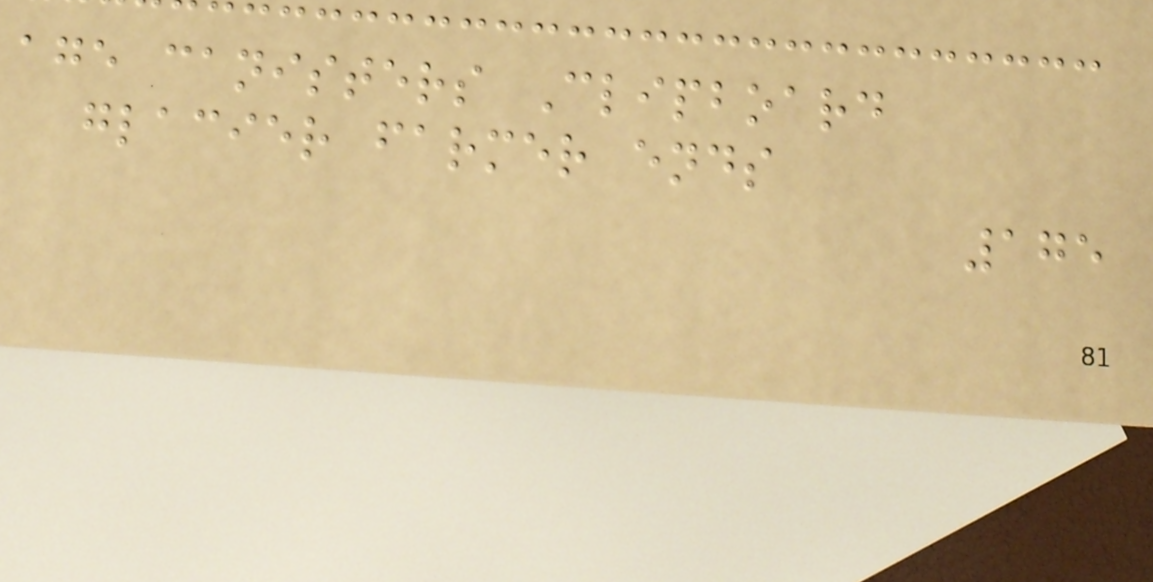age canisters Clipboard
glacier farmer ends
175
